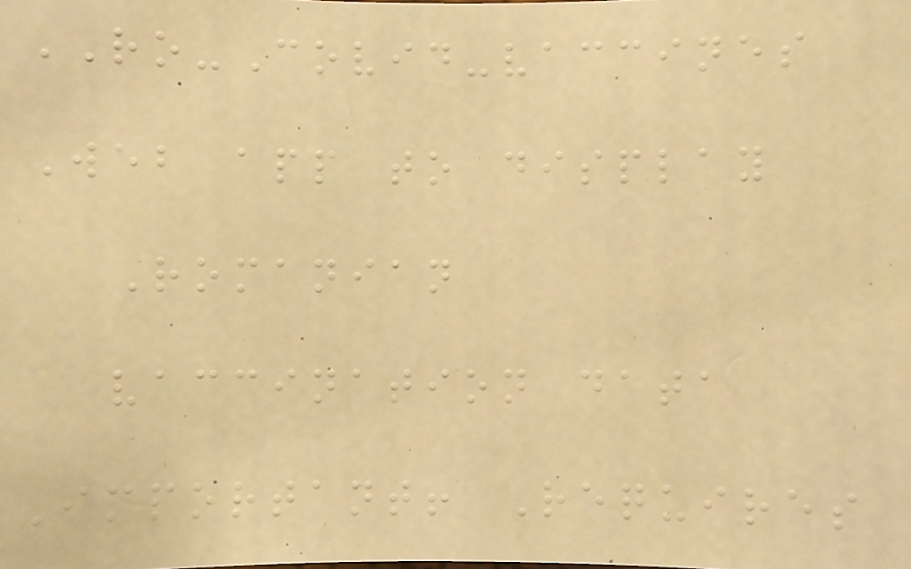RO-Covid-vaccines
Web app to display
Romanian
vaccination data
Important! Requires
